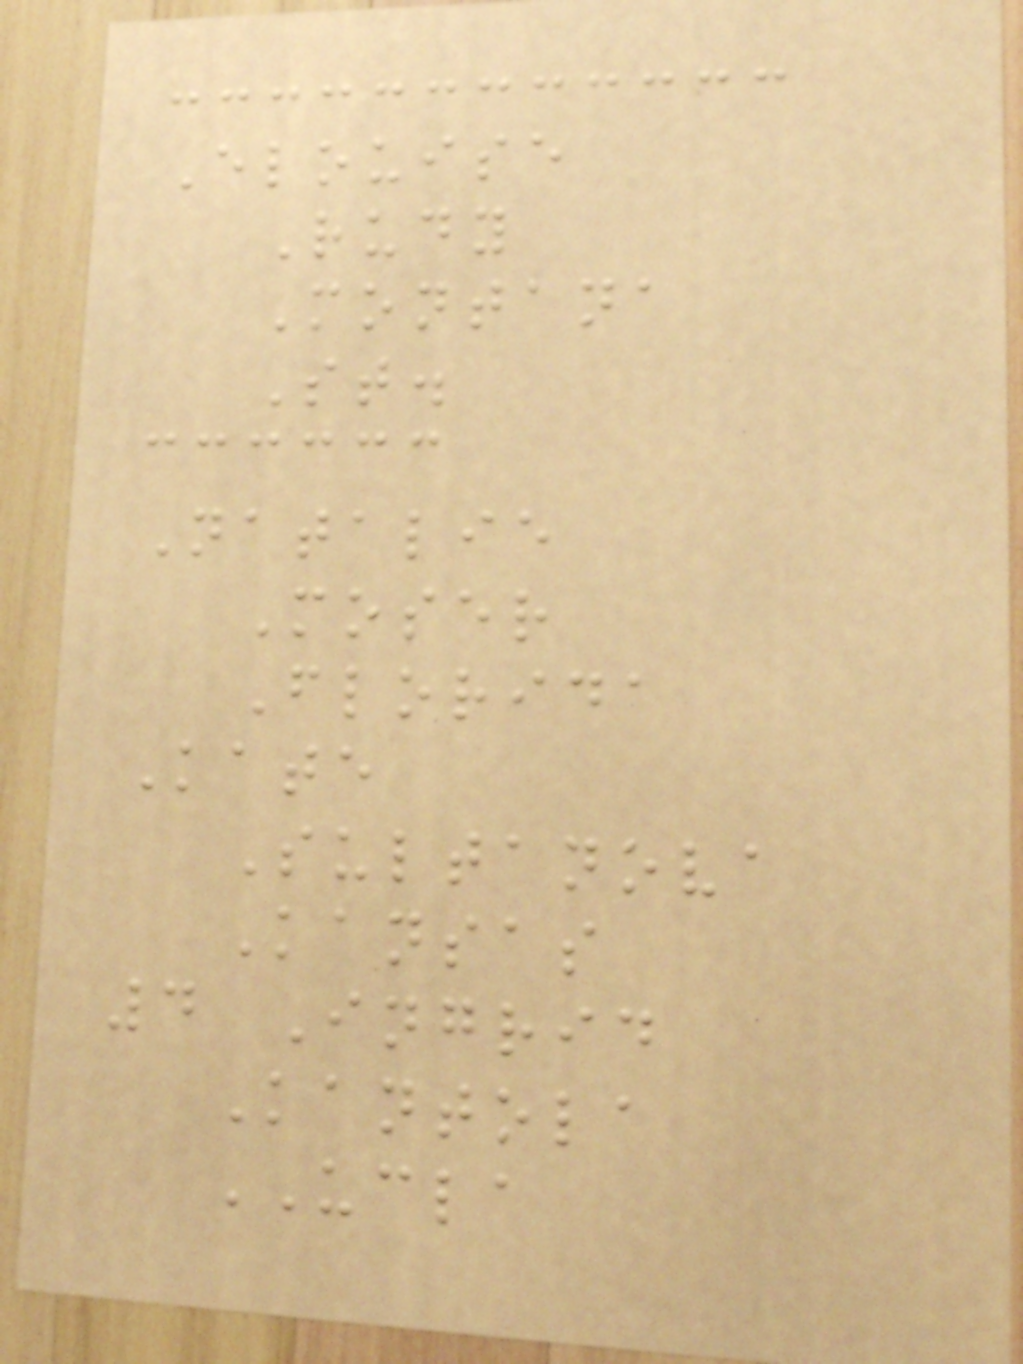Elouise
Rudy
Montana
St.
Natalie
Moser
Florida
Kate
Sultanova
Kansas
4 Ingrid
Kantola
UCLA
